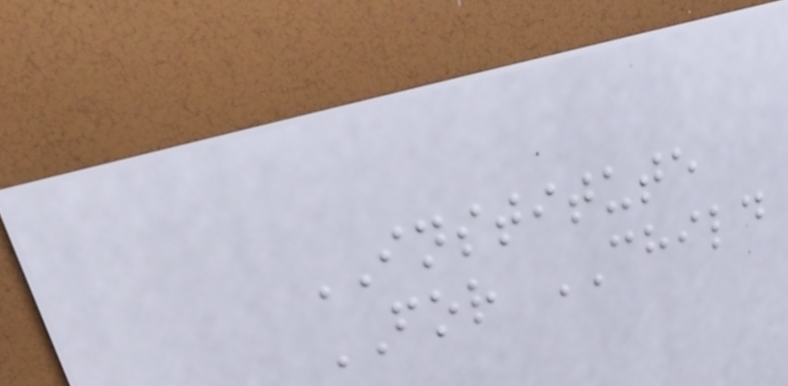INSTITUTE
FOR CHILD
